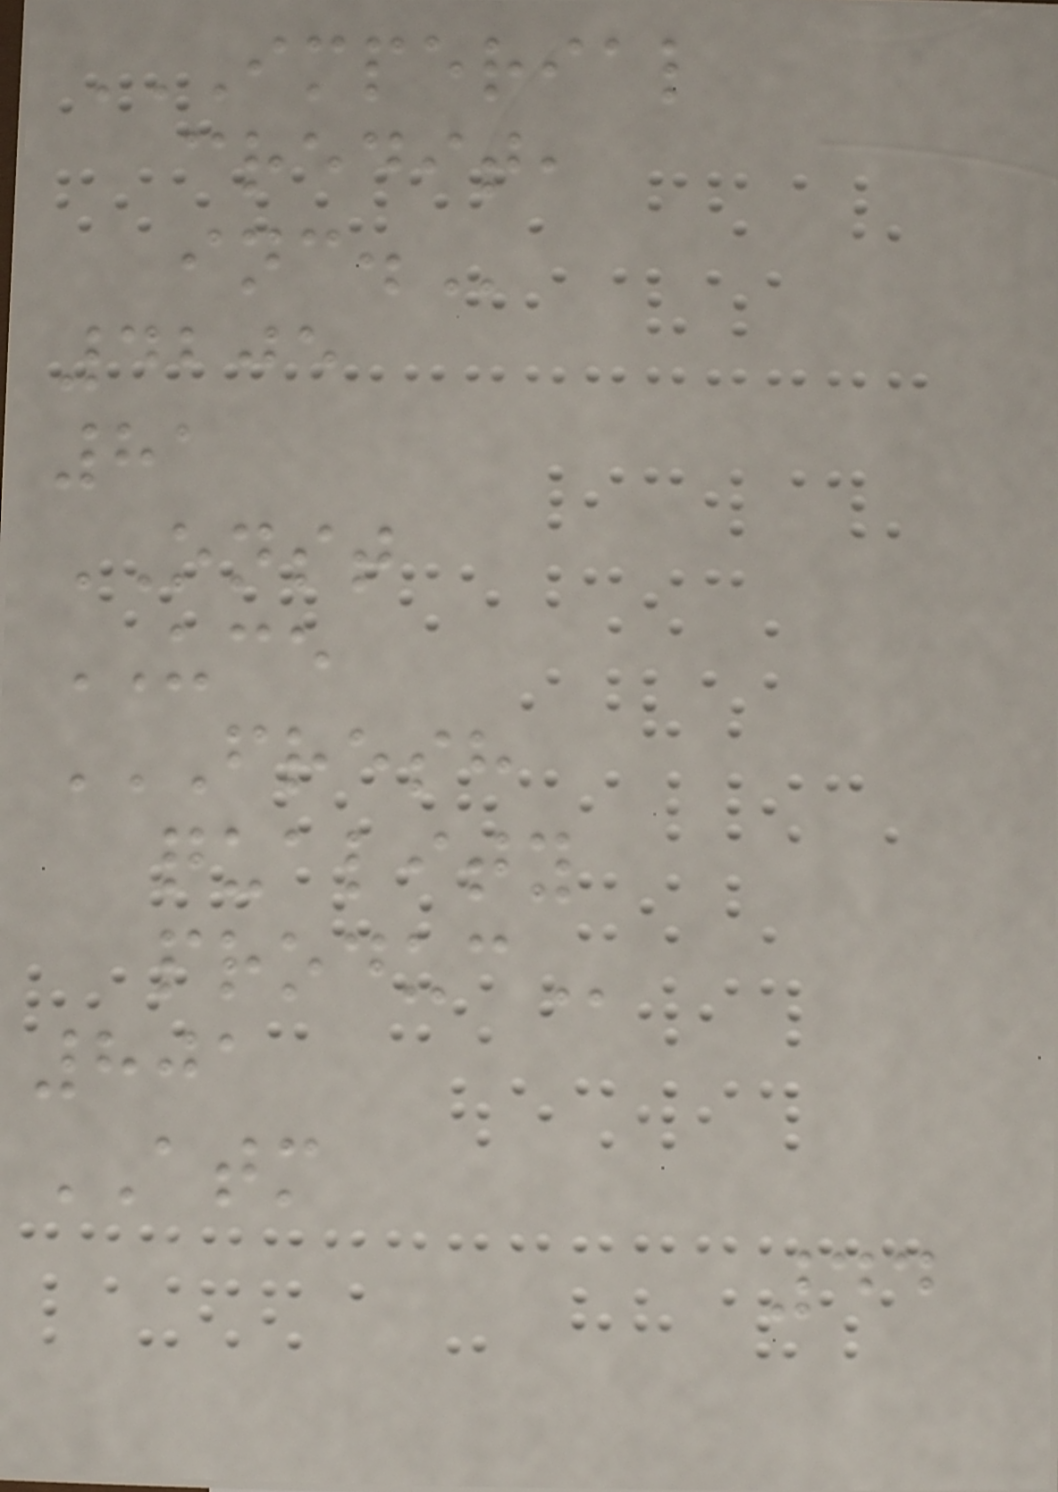IMPERIAL
CREDIT,
INC.
4205
81
ONST
UCE
FRESH
QUALITY
PRODUC
801
ATM
44
